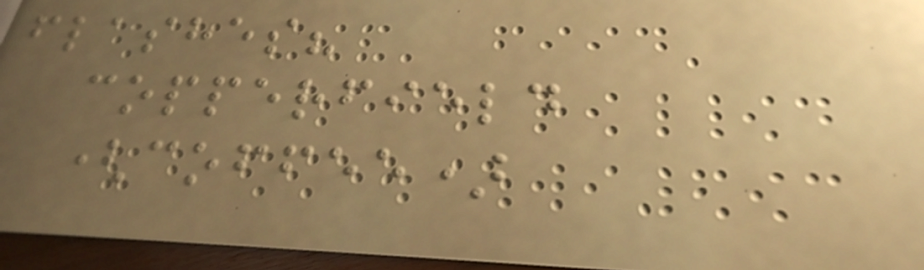flashes?
copperfield
(coffee)
